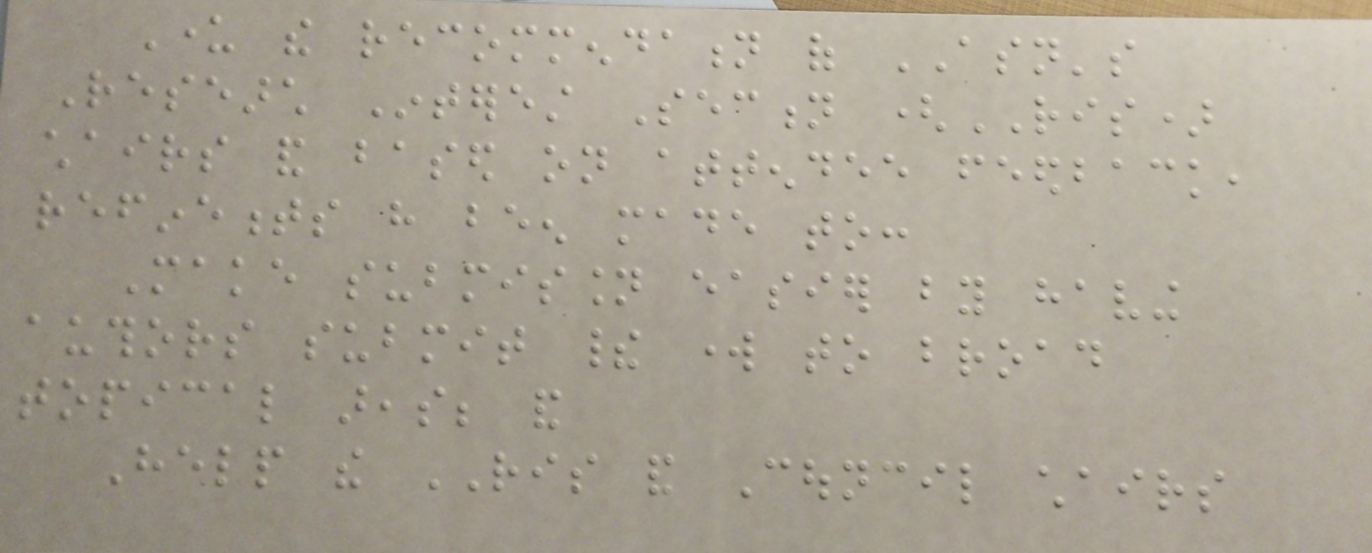Under the recommendation of ASN's
Research Interest Section (RIS)
chairs and based on attendee feedback,
refinements have been made to:
Make submission easier by having
authors submit their work to broad
topical areas; and
Help the RIS and Council chairs
